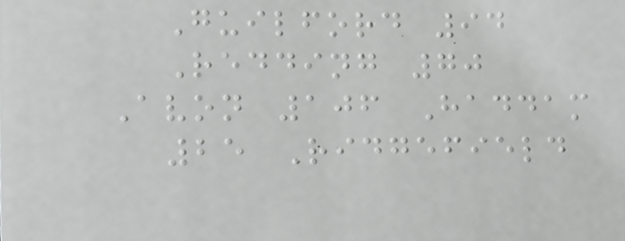Guilford 94
Redding 70
Avon 106 Haddam
25 Ridgefield
